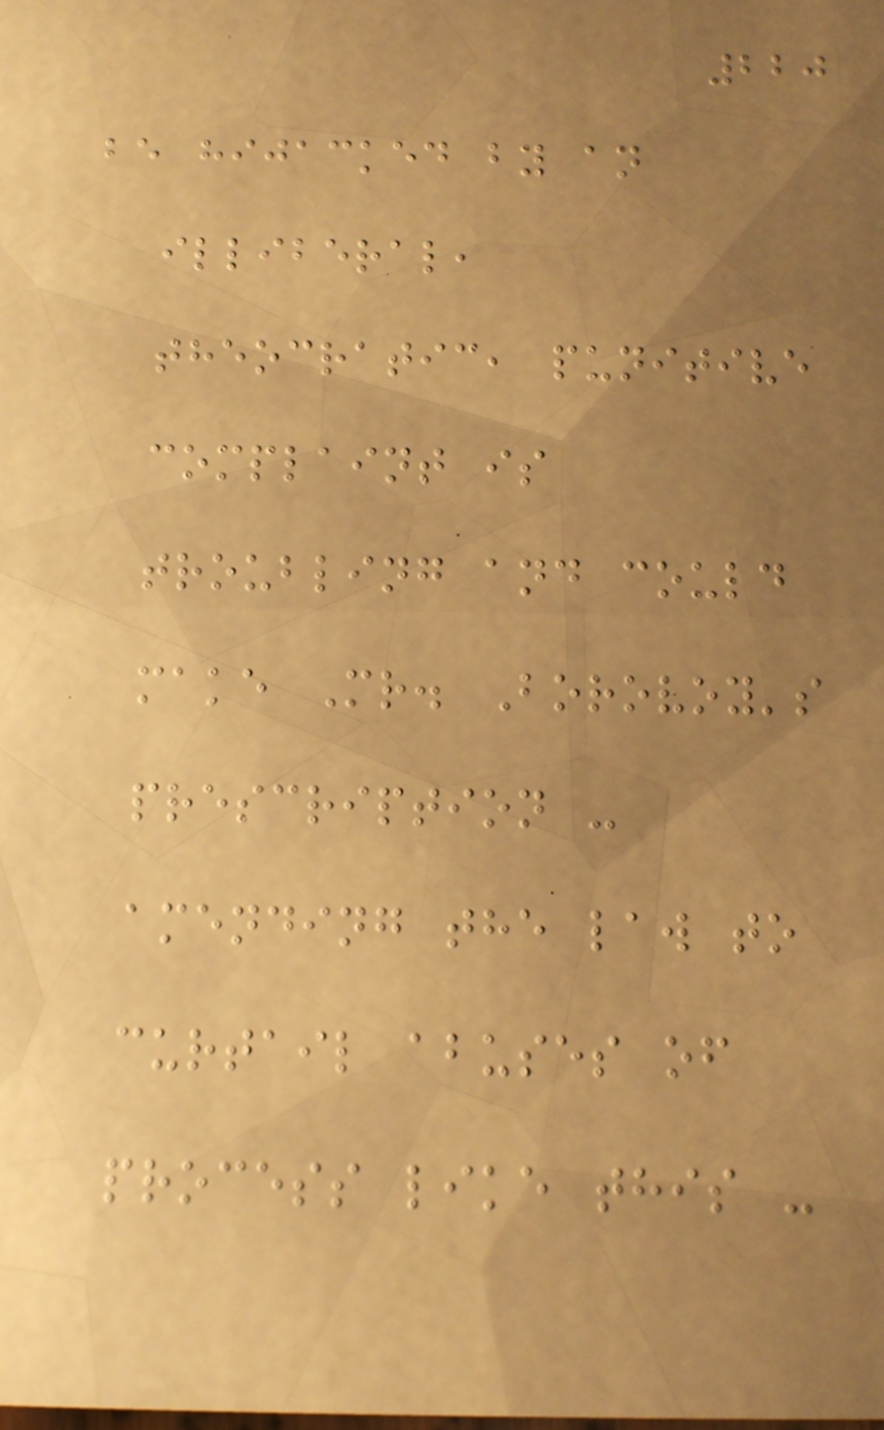220
be hijacked by an
illiberal,
theocratic, punitive
complaint is
troubling and could
make Mr. Borovoy's
prescription -
amending the law to
curtail abuses of
process like this -
